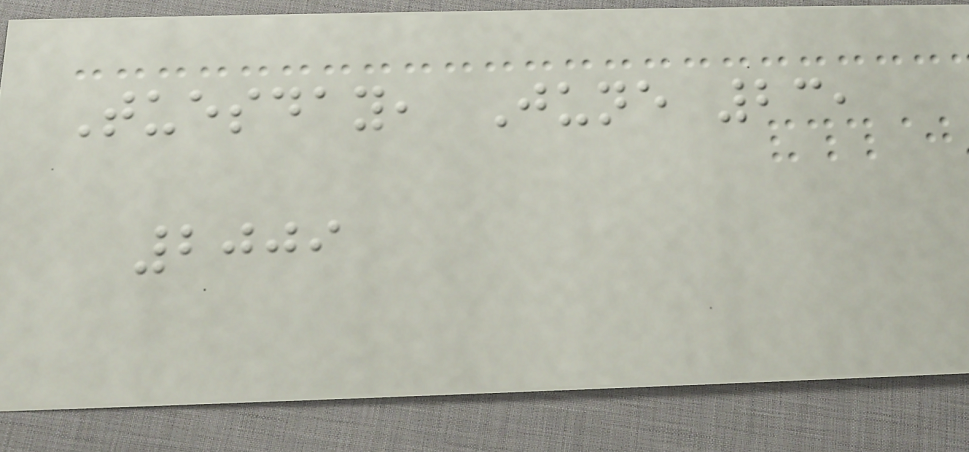Tuesday, June 23,
2009
